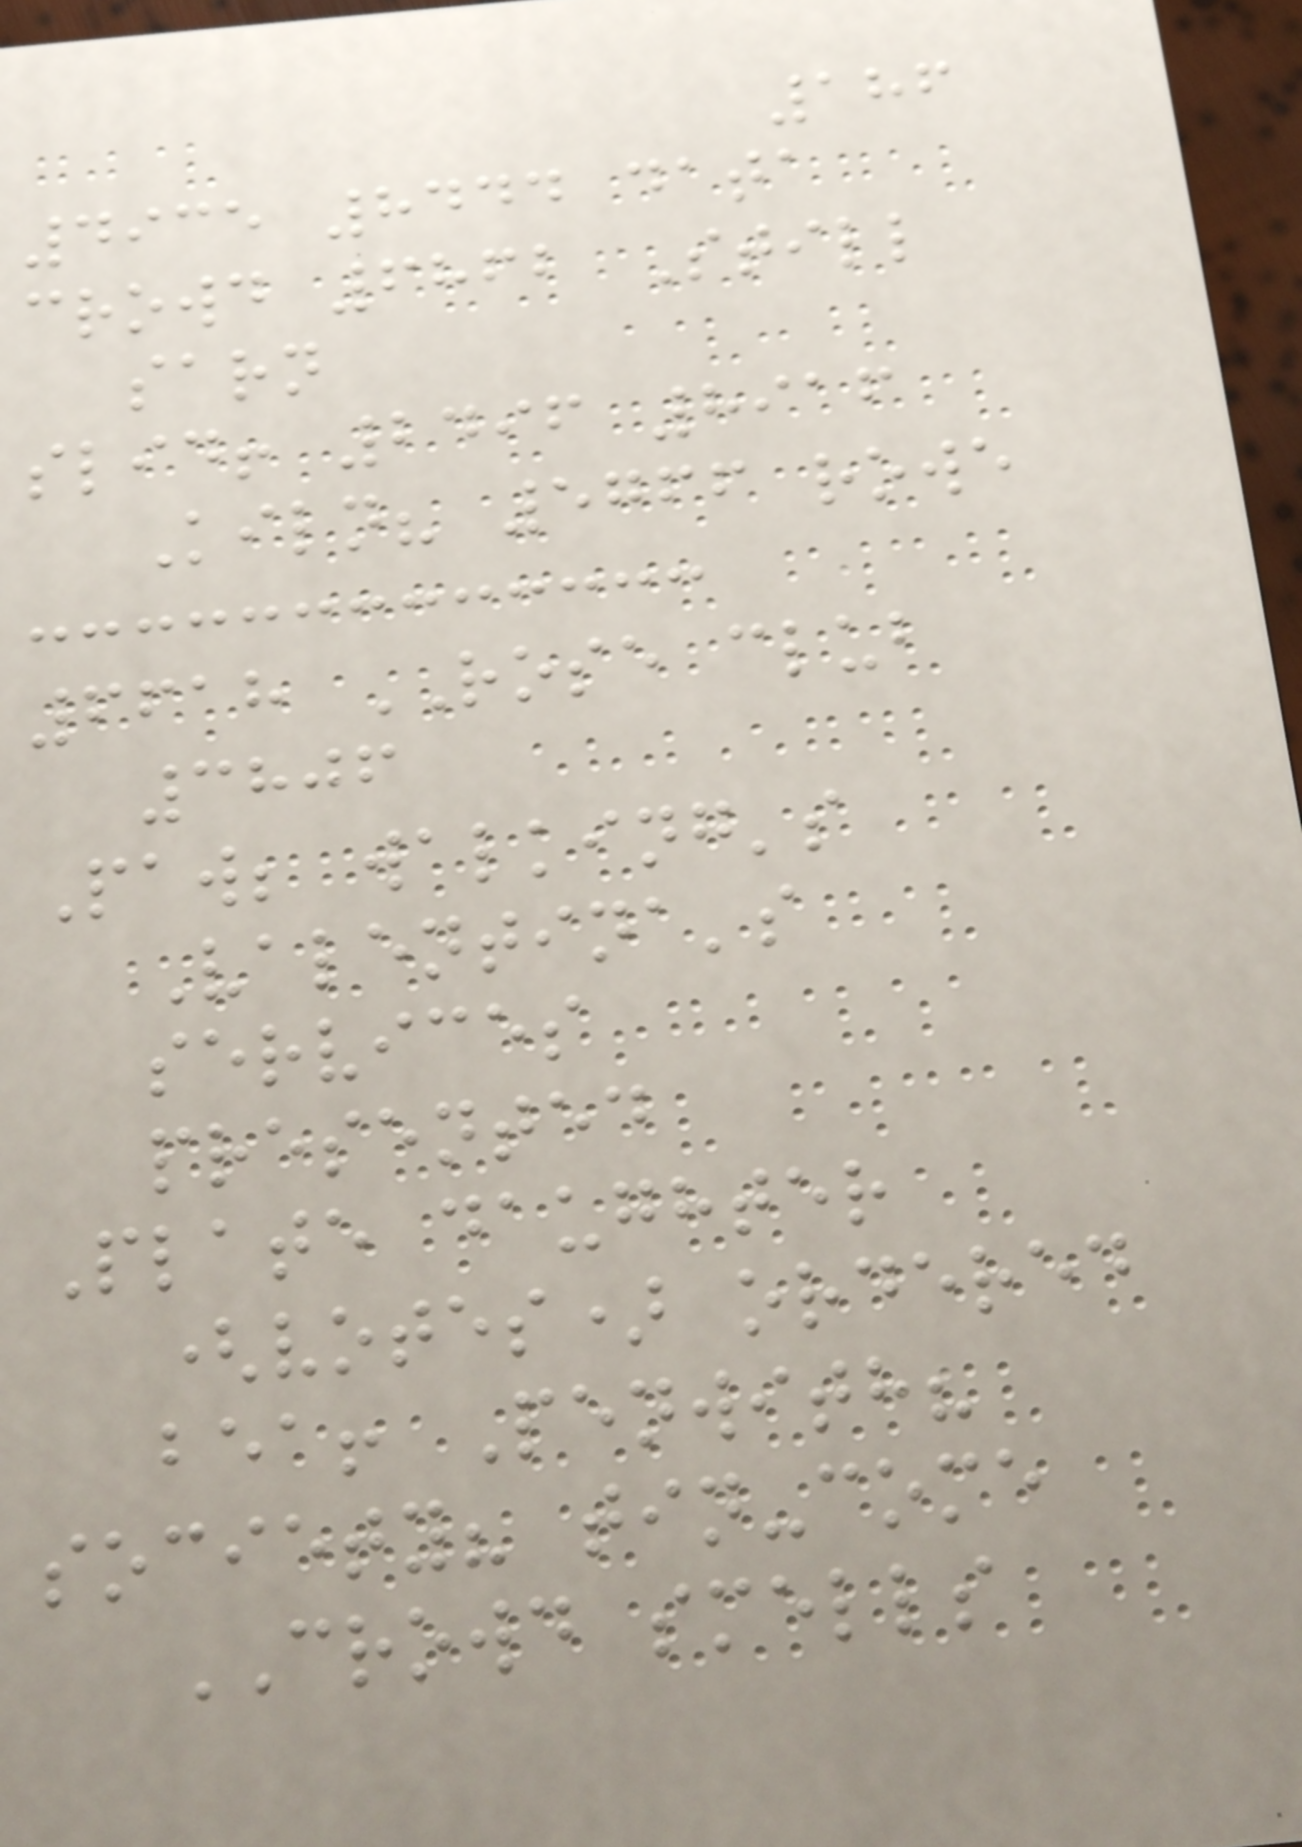186
4935 8444 data
crowd 6862 Still
sarn
slid! 2496 8916
Kiln? 5766 rowe
6618 ROSE club
3806
Paw; walking's
Valentina's
services
presented
Plate daughter
(votes) ordered
bea! Penwith?
society? tin-come
CROWD smells
